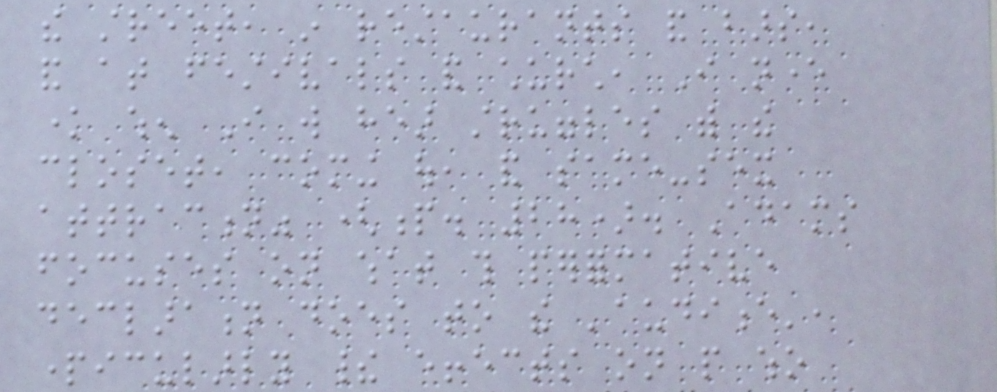the street, in restaurants and bars,
and at festivals and church, I never
know when I will hear struggles with the
closet, coming out, and same-sex
attraction" (p. 28). Adams
focuses on what this performative
declaration does to the 'audience',
particularly their effects on people who
